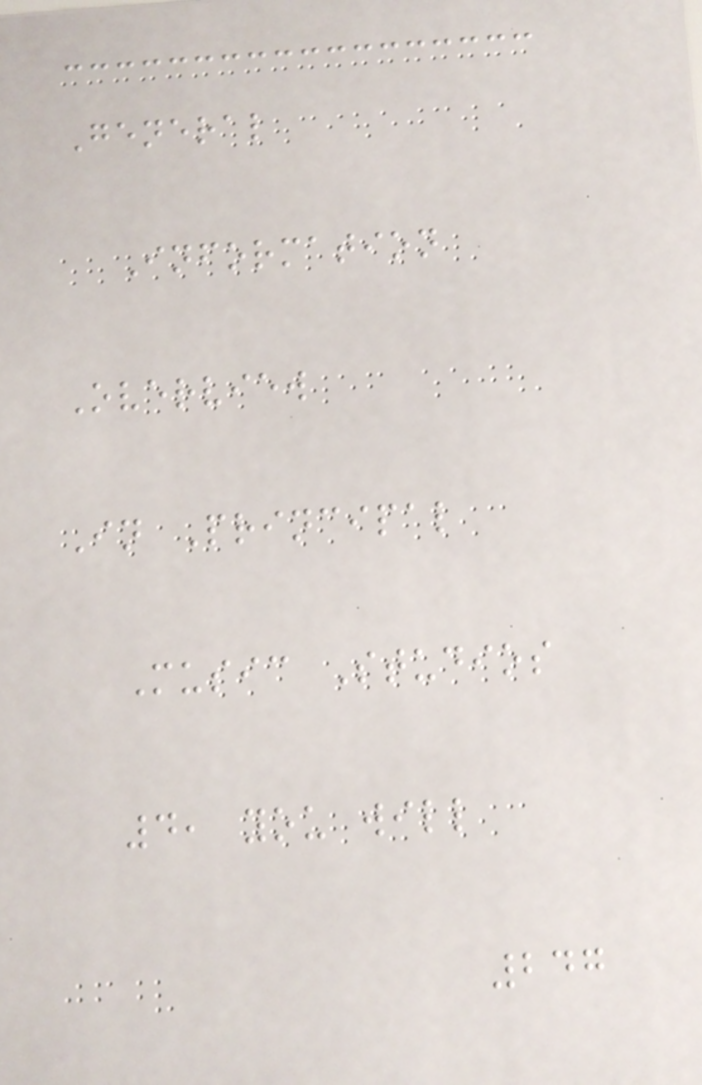General
Information
Overview
In Principal
Music Studios
4, you will
247
